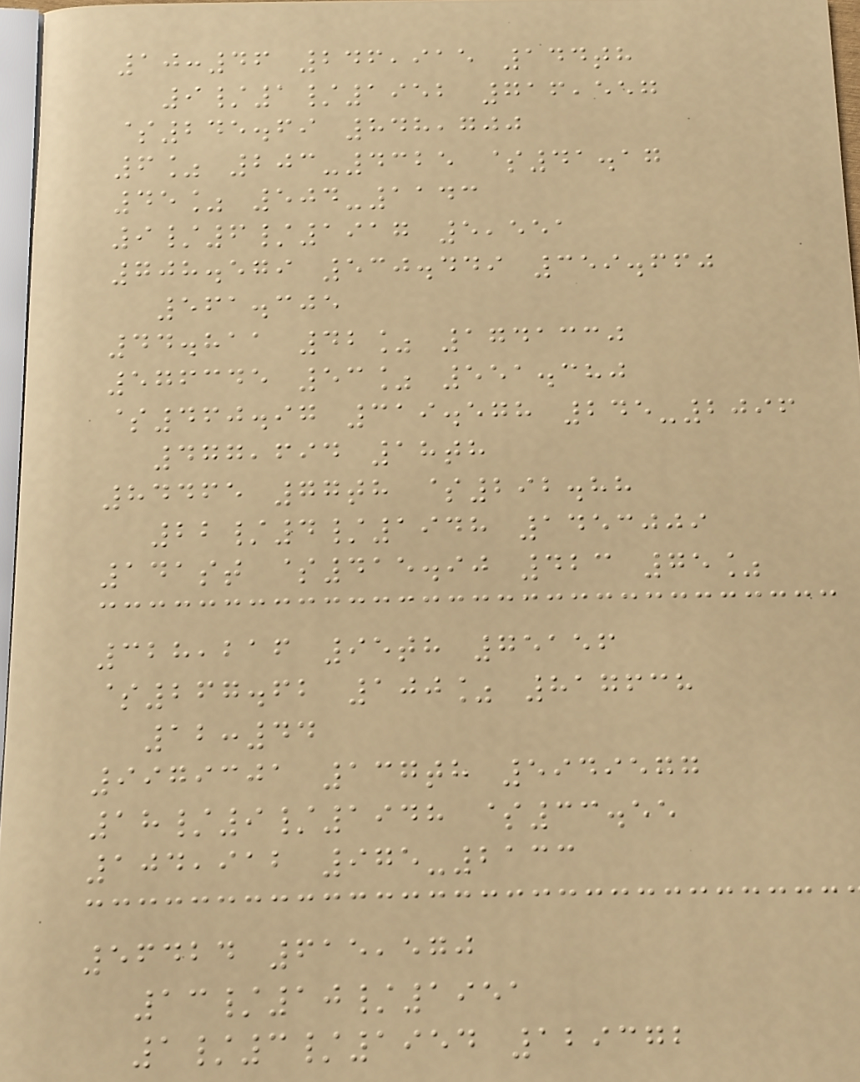10:46 246,915 144th
9/1/1952 716,557
$245.69 848,700
6% 203-4325 $41.17
45% 504-1143
9/6/1917 5,551
708.579 530.449 359.660
561.305
44.811 42% 1741330
576345 53% 551.380
$460.97 319.578 245-2096
477,694 18th
84465 77th $292.88
22/4/1948 1453009
141st $415.90 423 75%
328,216 95th 75156
$267.62 100% 817638
12:44
9979301 137th 5949577
18/9/1948 $33.55
104,912 975-2133
56424 615,570
13/10/1951
1/3/1954 129372
